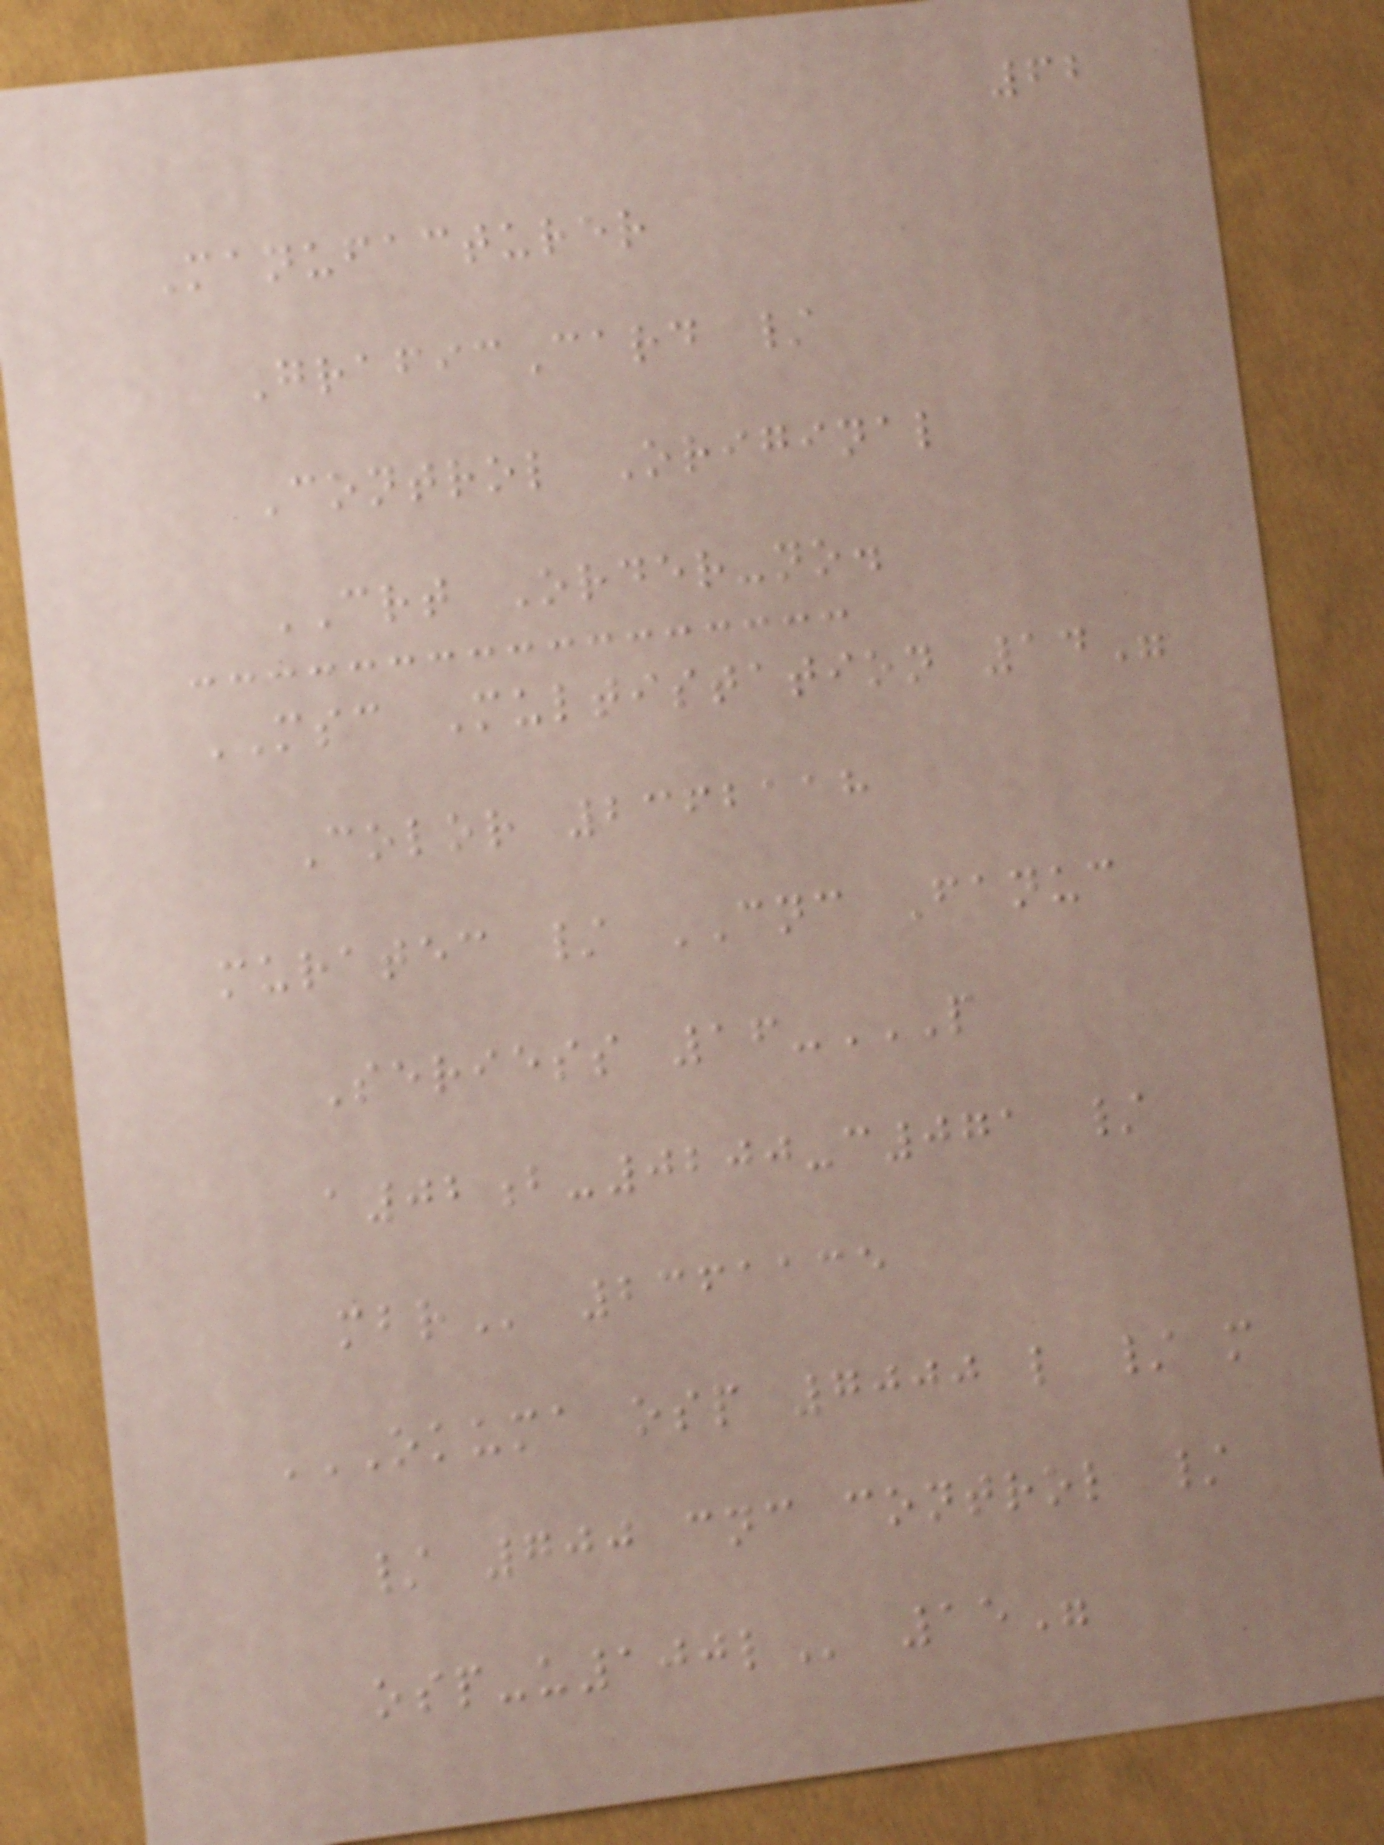62
Manufacturer
GraficCard /
Control Original
CRT Order-no.
MSC Multistation 14"
Color 2362118
muratec / CNC Fanuc
Seriess 16-P
A02B-0200-C071 /
MBR 2361135
OKUMA OSP 7000 L / M
/ 700 CNC CONTROL /
OSP-U100L 15"
